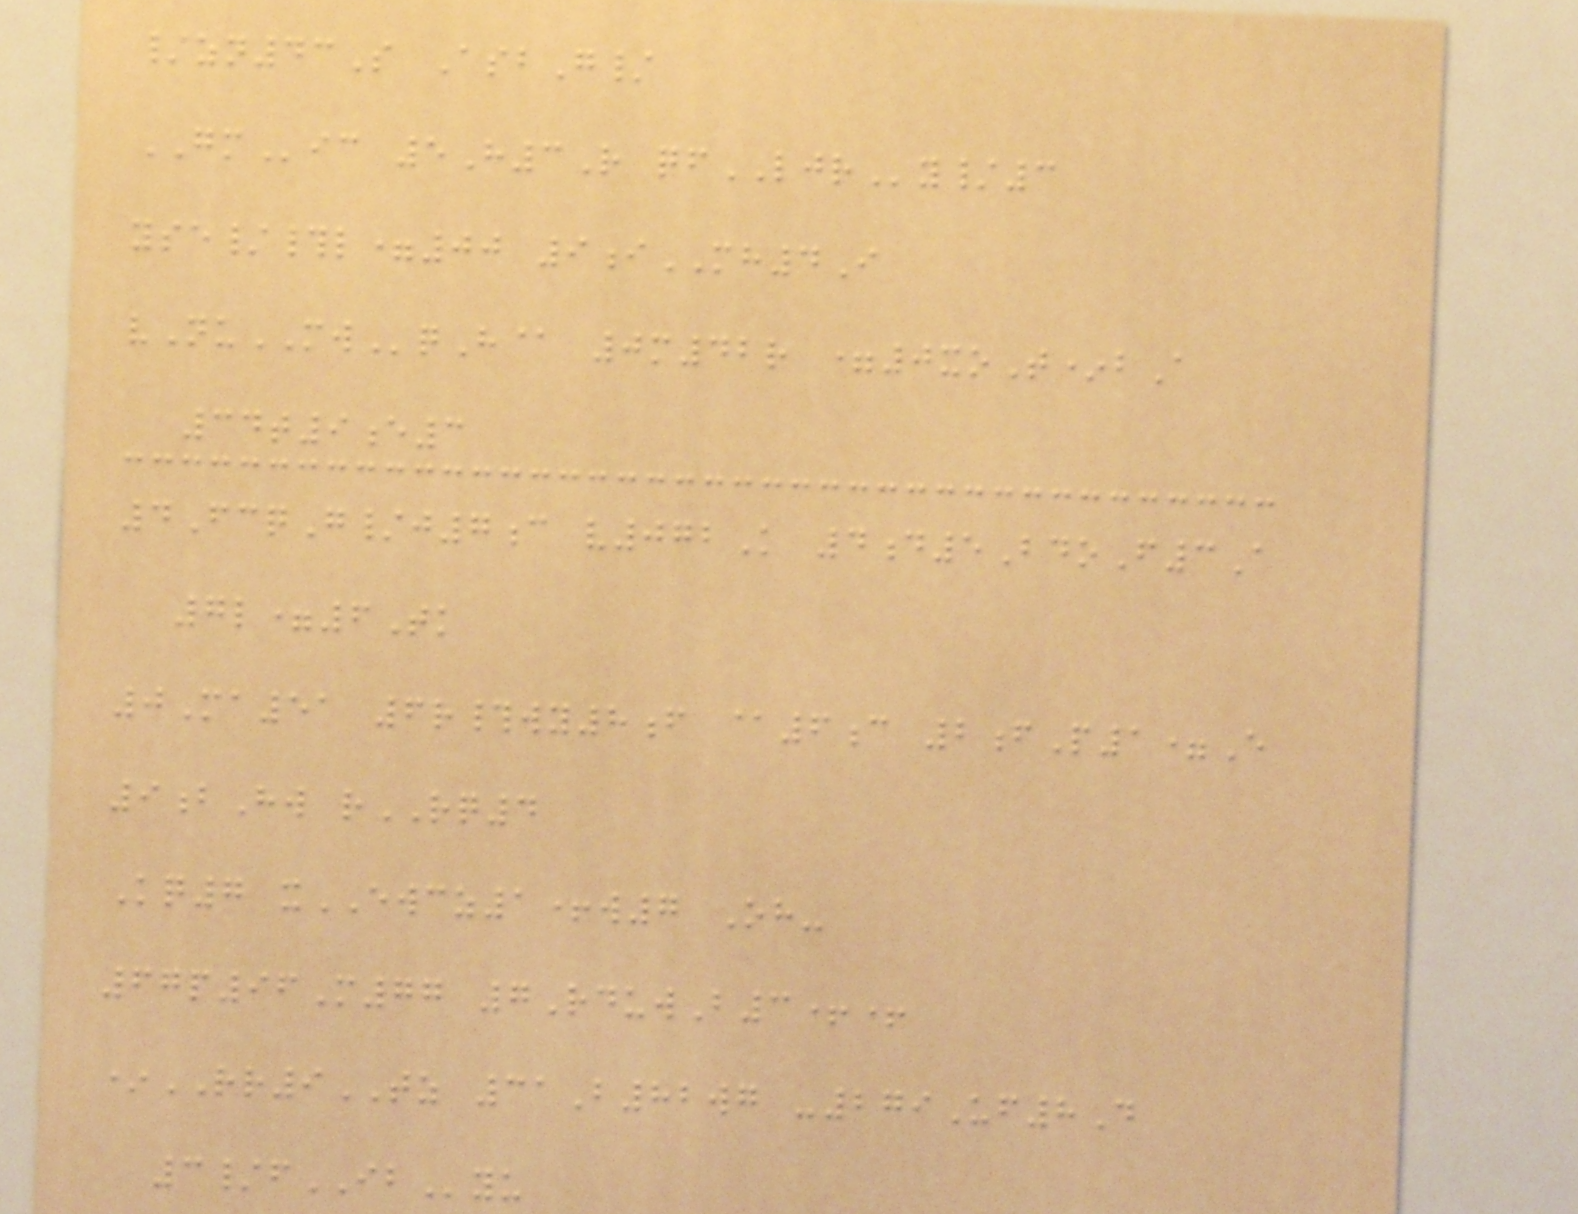/zn43S AsbG/
GMic 5H3R qfLJRy/3
yse/#l=00 9iMH4I
vNuMWqH@ 0m42r =0xoT*bA
34t9e3
4FcqG/j7c v072K 4d5BdoF3A
7l=6Tk
0Ma51 6r#wy8f @6c 2fP1=E
9bHw rRQ4
Kq7 xEWCZ1+w7 Oh-
67p96M77 7RduwB3++
*RR9TZ 31B82wg -279Uf8D
3/fIByu
